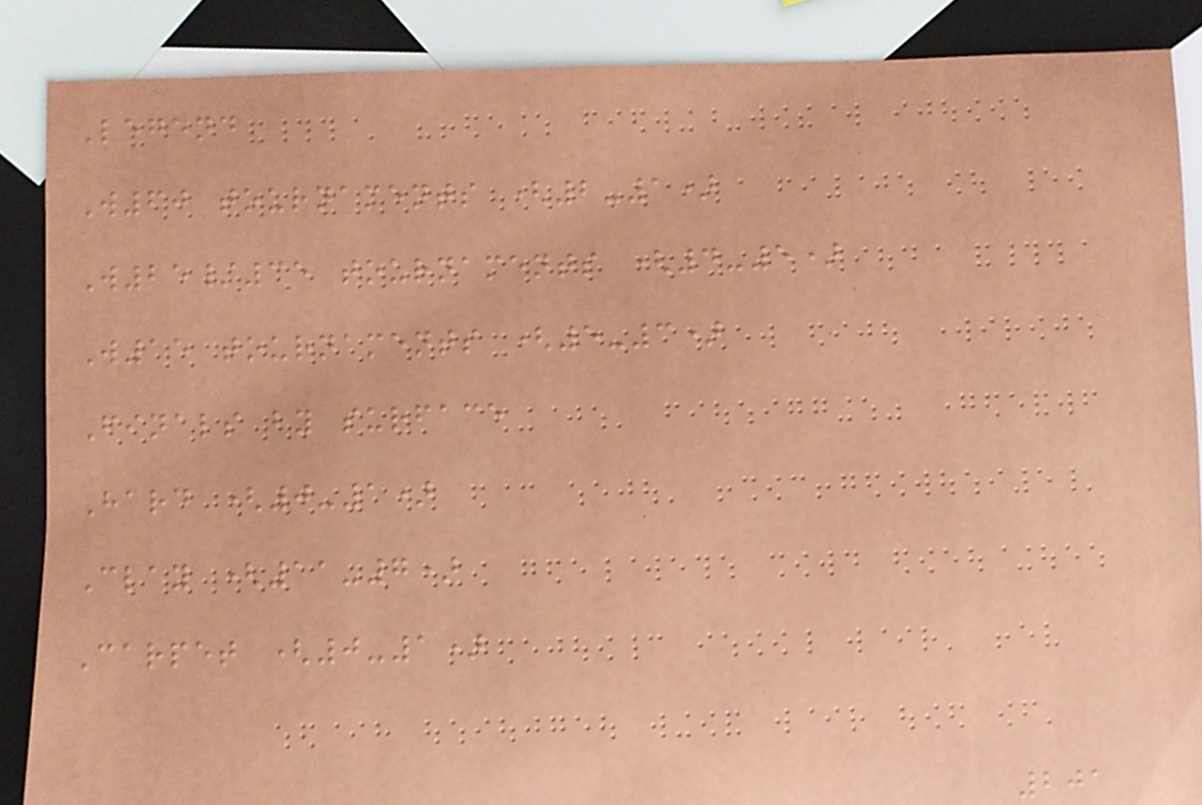Legend
W60 tournaments (2-1)
W25/35 tournaments (4-5)
W15 tournaments (5-3)
Finals by surface
Hard (0-1)
Clay (11-7)
Carpet (0-1)
201
